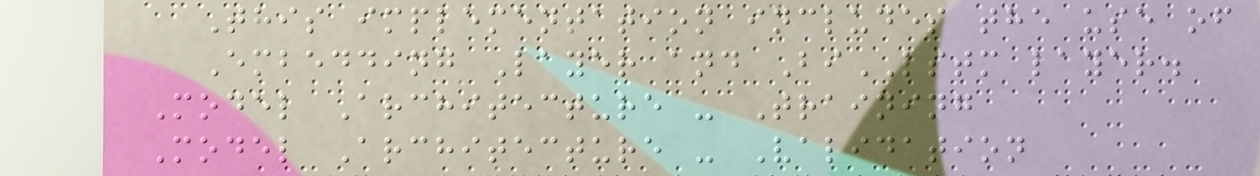This implementation includes the use of
Embedding Layer and BiLSTM layer.
Model Architecture - Training
Model Architecture - Validation
